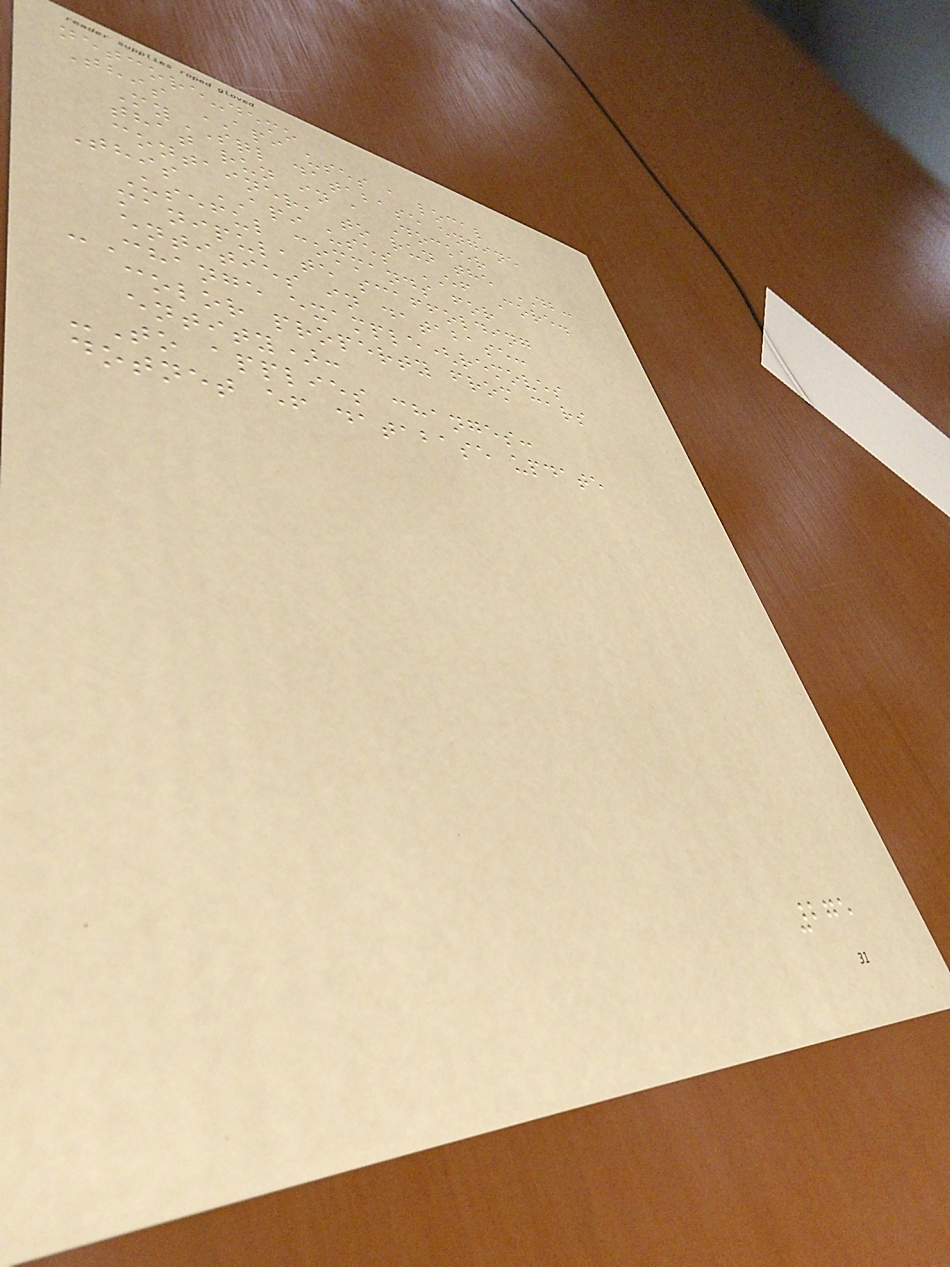netcore-demo
This API uses a local
MySQL database engine
that run in a Docker
container, to run the DB:
This API uses EF Core.
Useful commands for
manipulate scaffolding
entities in database:
-Change example(removes
color property from cars
entity):
-To applies changes:
dotnet ef database update
275
